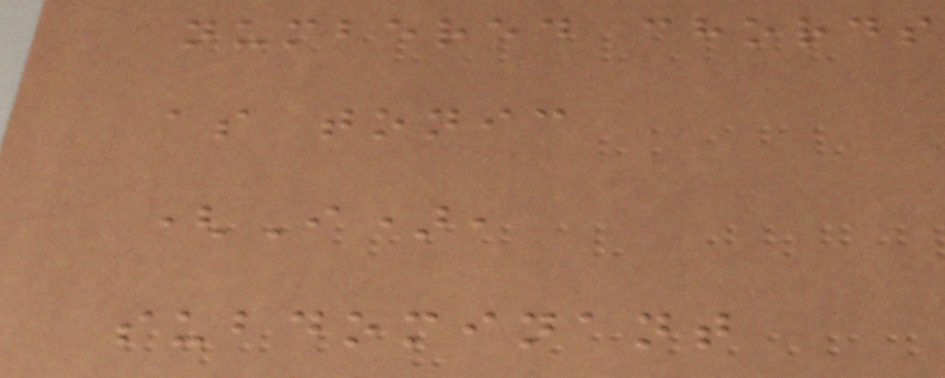numbered chords
as tonic
(I),
subdominant
